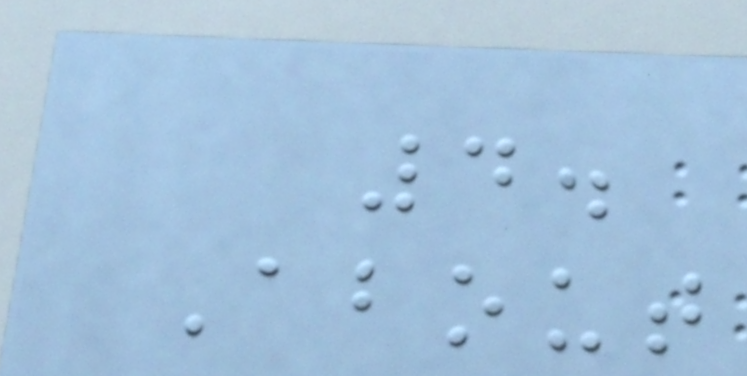4.
About
